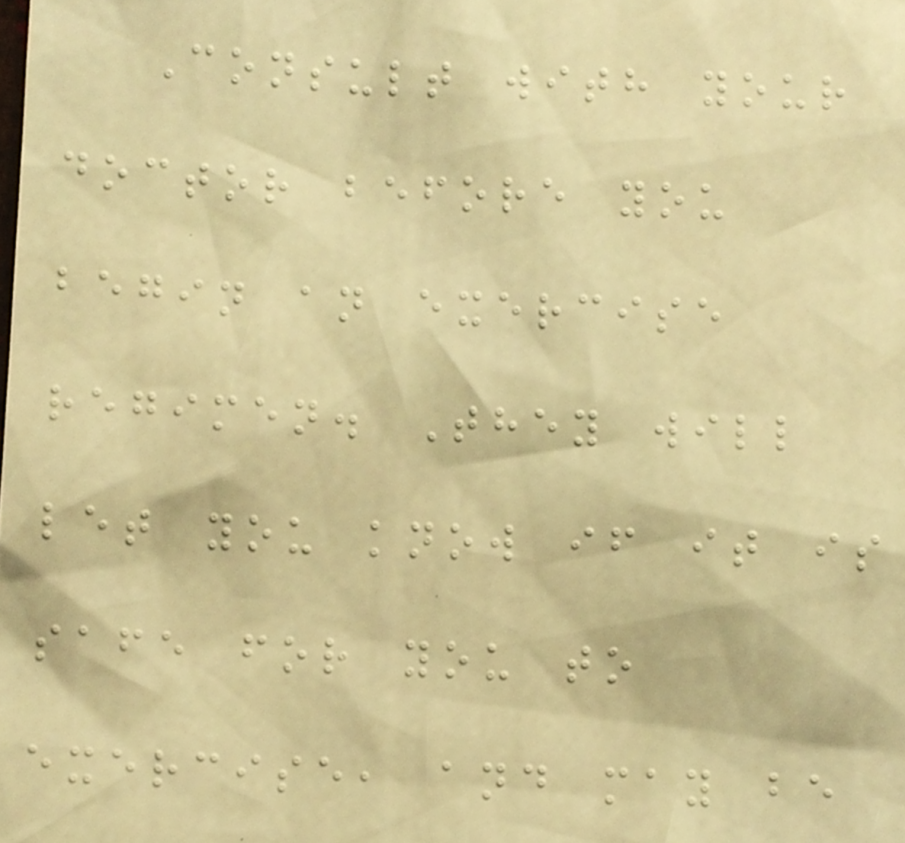Consult with your
doctor before you
begin an exercise
regimen. They will
let you know if it is
safe for you to
exercise, and may be
